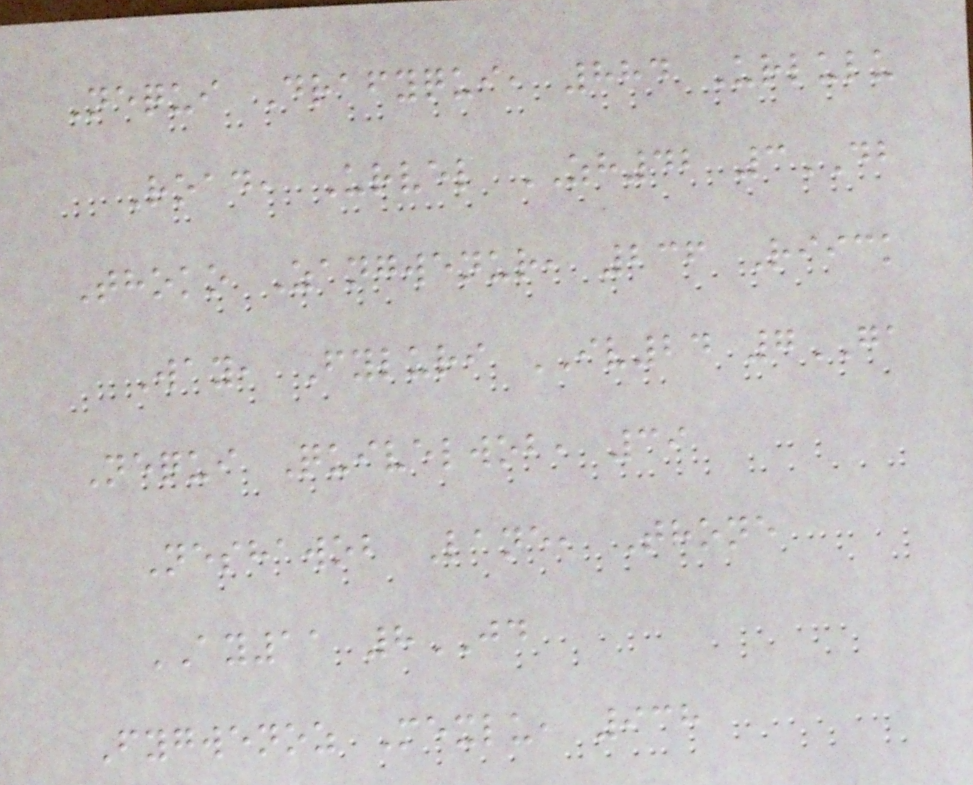Nequi Drafyqui, 884 Urlulu
Road, Urvel ZH42 3DB
Thoko Zangwenur, 236 Riick
Way, Fyluri IV24 7GA
Nequi Quivelwob, 39
Neshawob Lane, Thone
AY11 8JD
Fygwenoz Mexlu, 938
